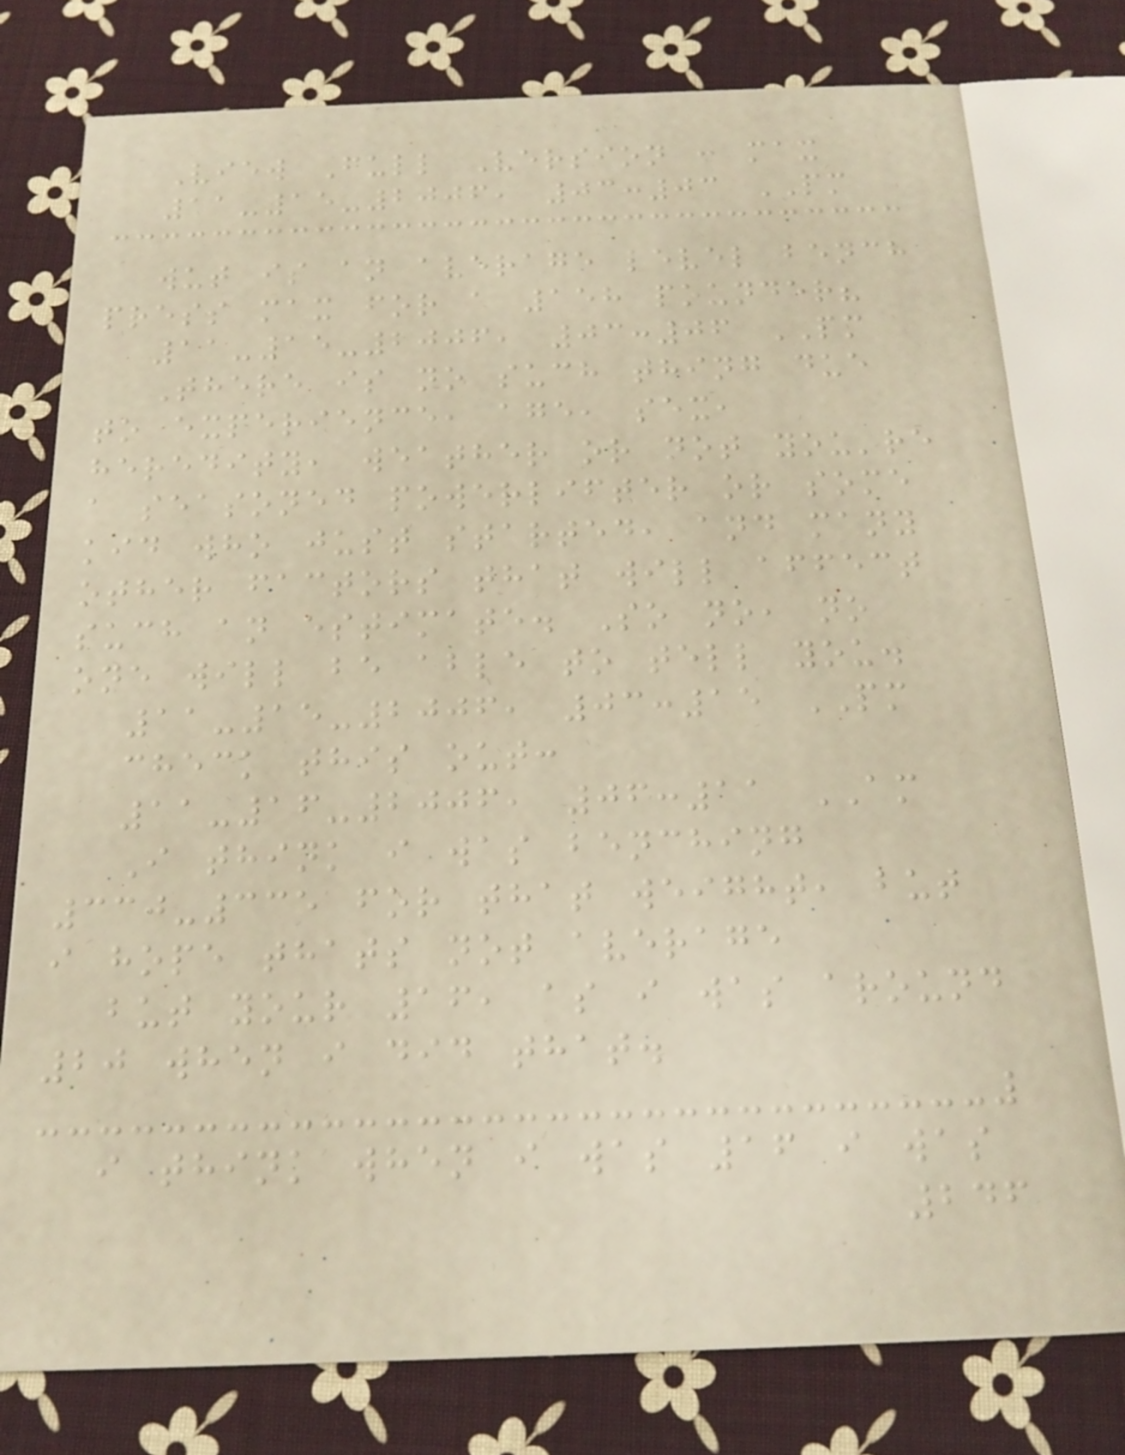View Full Version : max
11-15-2006, 03:03 PM
wut is an average level bench
press max for a 158 pounder?
11-15-2006, 03:06 PM
There is no such thing due
to experience, age, sex,
heredity, weather or not you're
a seasoned powerlifter or some
kid who just started, and many
other factors that will affect
such an estimate. So no, no
one will be able to tell you.
11-15-2006, 03:15 PM
check this out:
11-16-2006, 06:11 AM
I think i was benching
330-335 for that weight, but
i hope thats not average
but your 16, as i was around
20 when i did that.
i think when i was 16 i was
246
